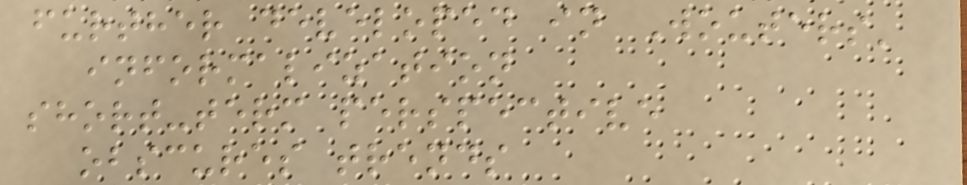further developed in Wouters'
informalization
short-term perspective
obscures trends
